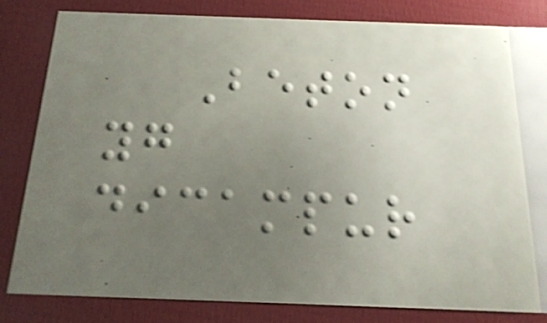Beton
yg
dicampur
